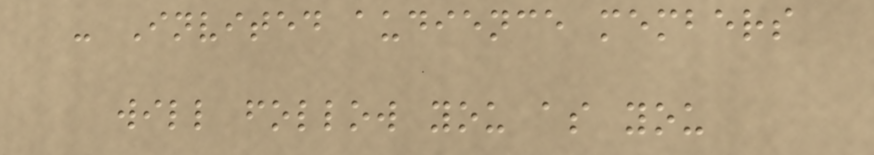- Invited audience members
will follow you as you
